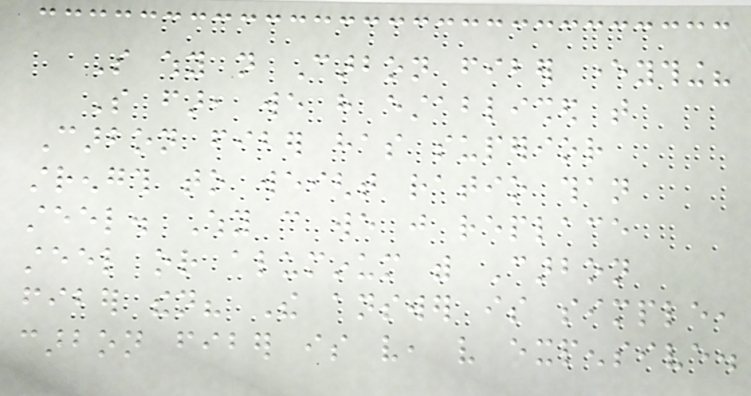So why not Carbon fiber everything?
So far, we have established that
Carbon fiber has superior
strength to weight ratio than
steel. Why can we just replace
steel or aluminum with Carbon
fiber then? The answer is simple,
carbon fiber is very, very expensive.
